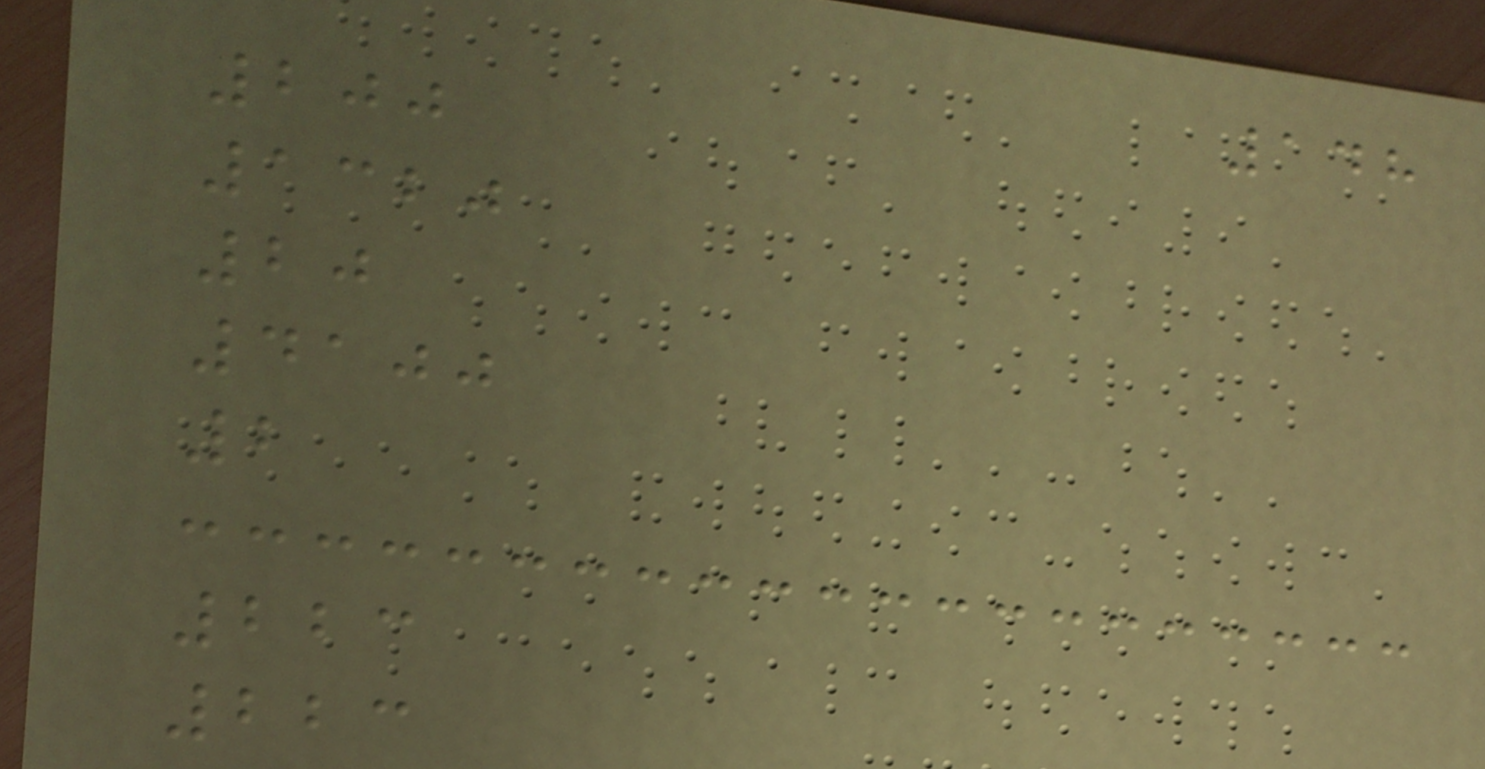148
200
1320
20
4100
2
223
223
